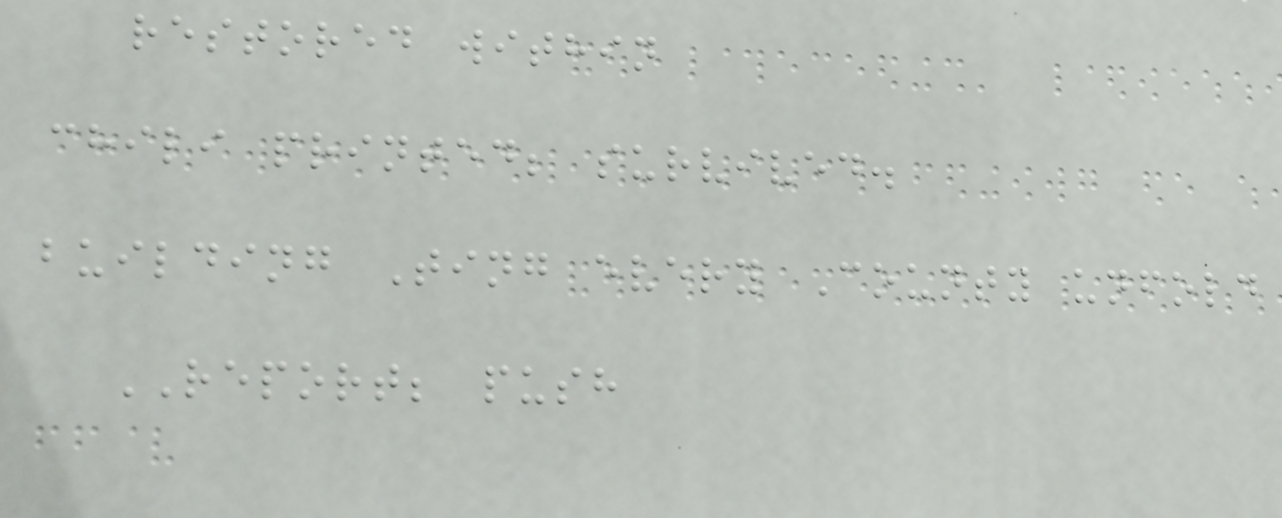restored within
chili printed; survived.
building Ting every County unfold
REPORT; push
